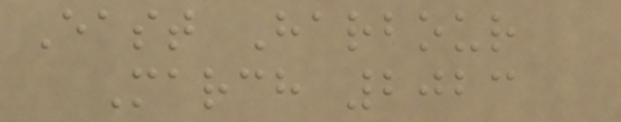East Harbour
March 2023
